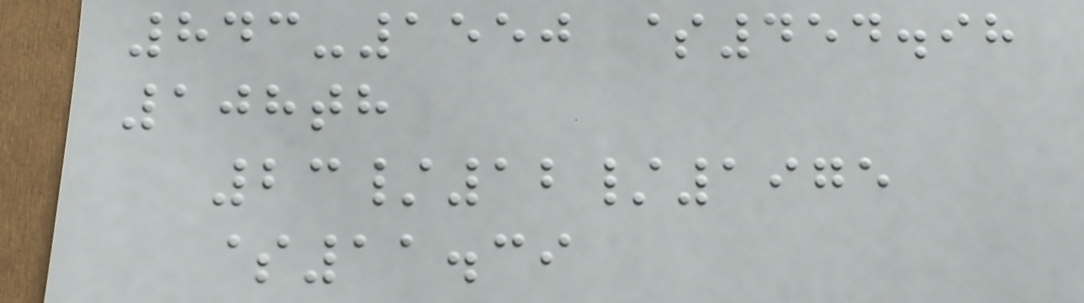843-1550 $454.98
108th
23/12/1975
$11.39
